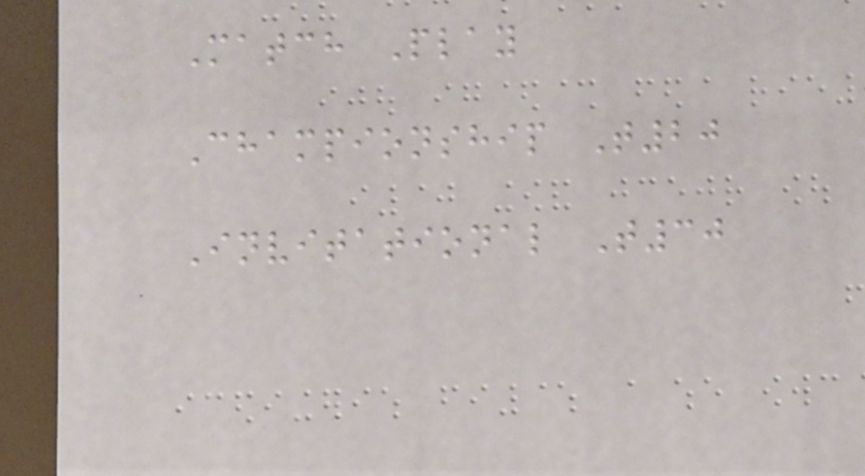Match Play
Championship T20
Invitational T30
